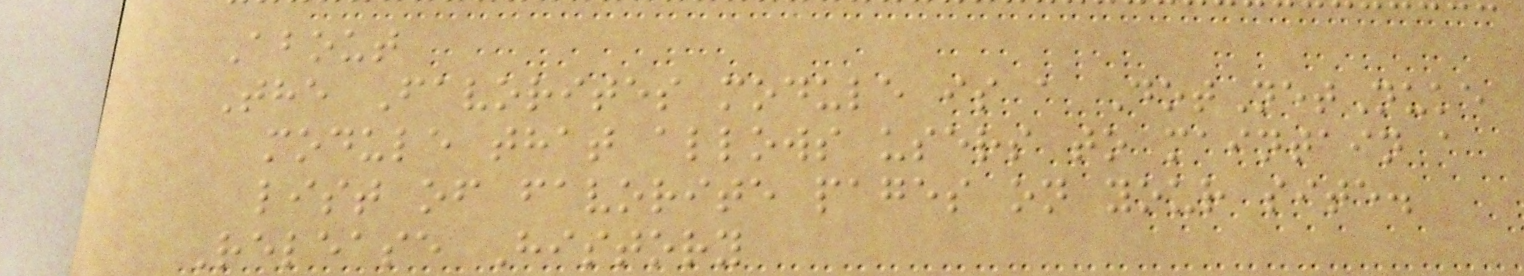About
The Favorites module is a DotNetNuke
module that allows users to maintain a
list of favorite pages on your site.
Release History
